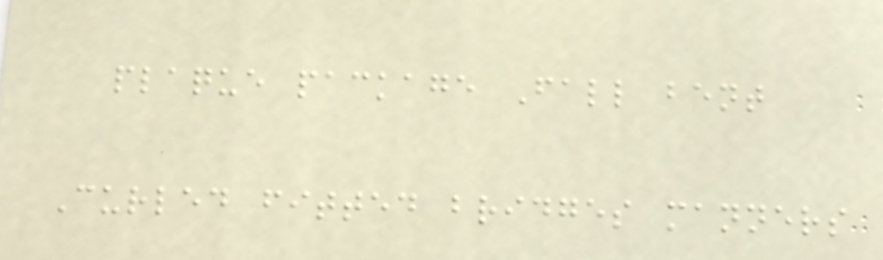plaque package Fall bent
Curled fitted bridges manners
